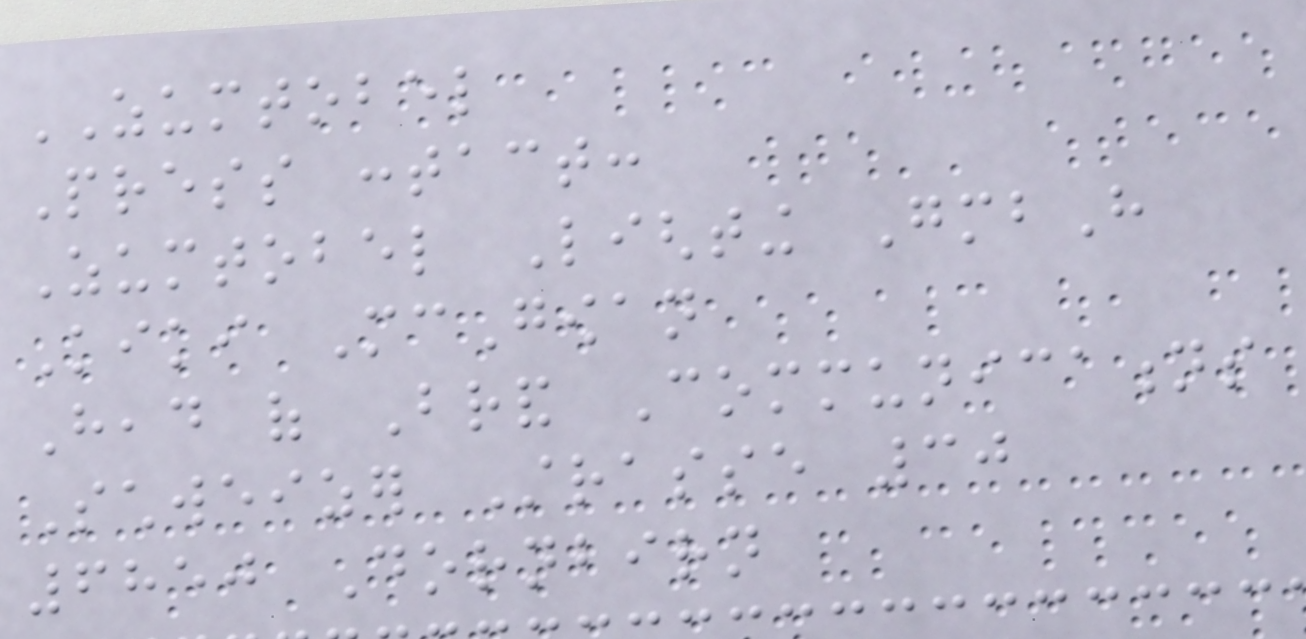ZUMTOBEL
Press contact:
Zumtobel Lighting GmbH
Kiki McGowan
Head of Brand Communications
Schweizer Strasse 30
6850 Dornbirn
